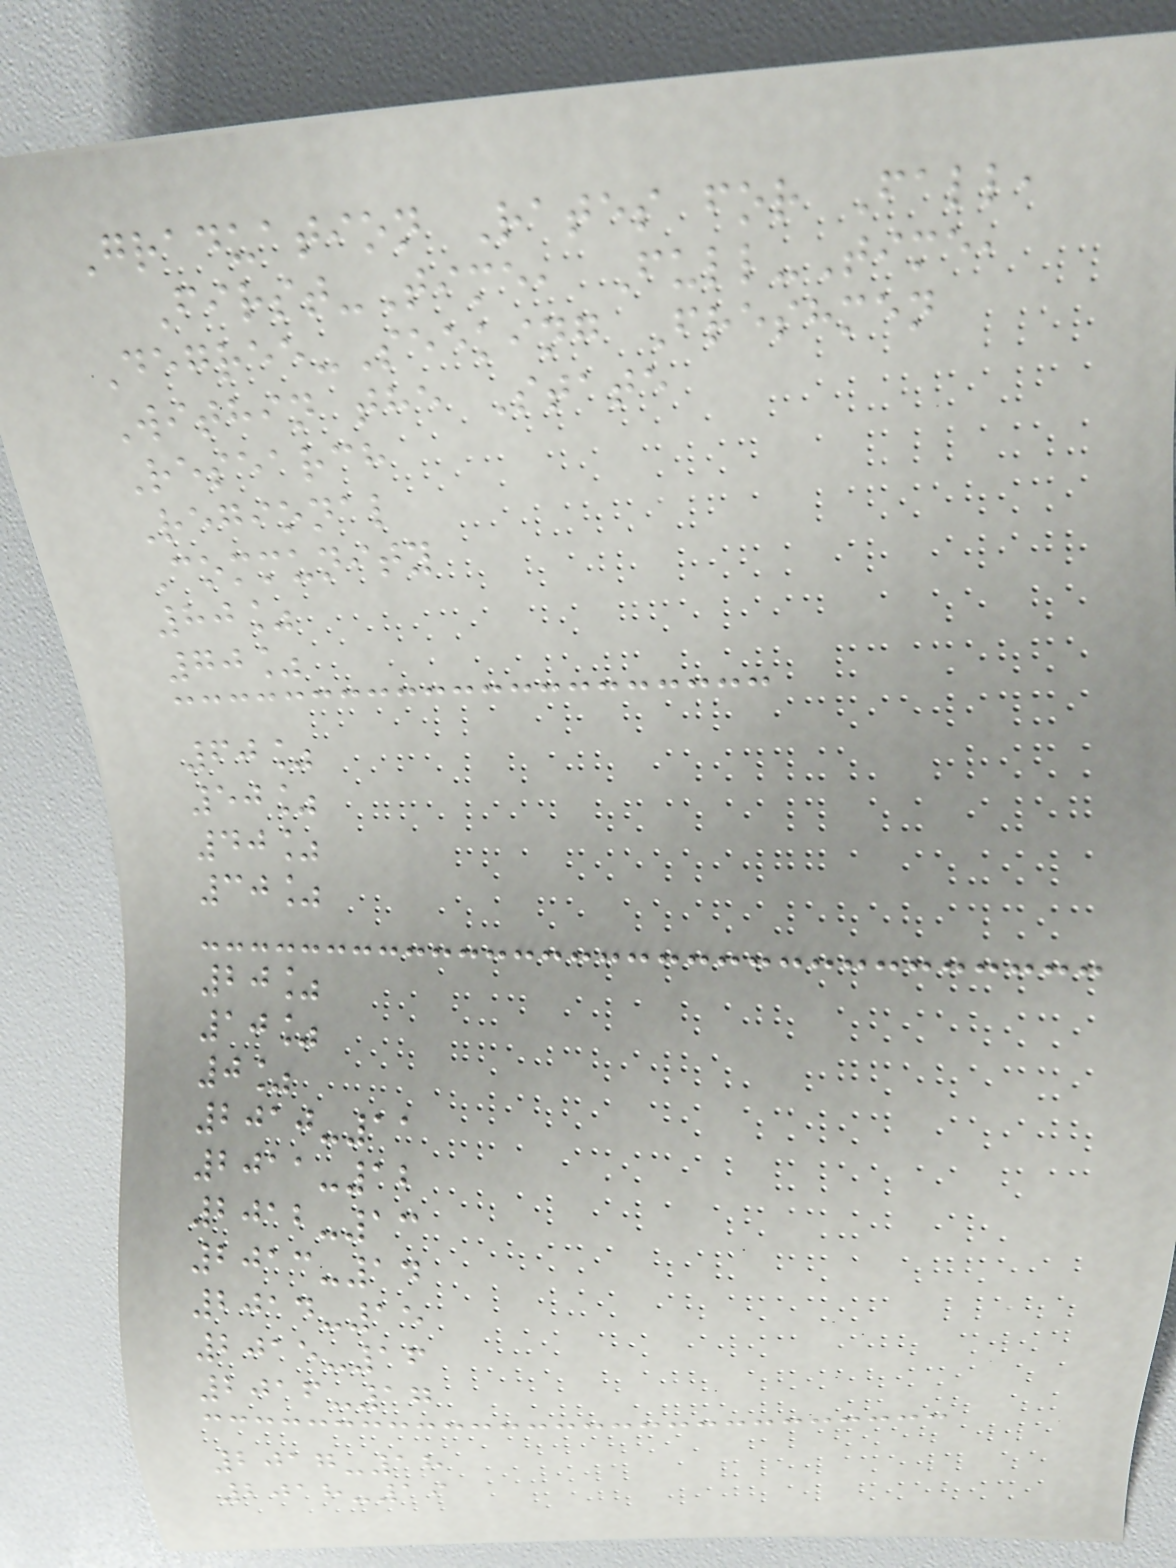Graduation Rates for Fall,
First-Time, Full-Time,
Degree-Seeking Freshmen
Within the State
Research
Regional
Community
80%
70%
60%
50%
40%
30%
20%
10%
0%
2010-11
2011-12
2012-13
2013-14
2014-15
2015-16
2016-17
2017-18
2018-19
